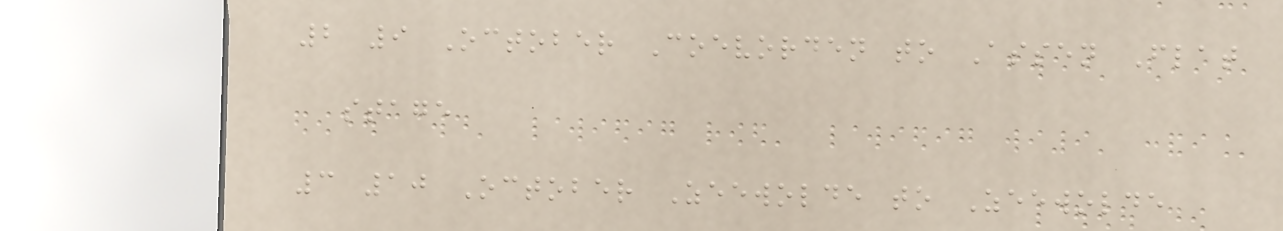2 9 October Coevorden to Assen Flat
stage
3 10 October Zeewolde to Zeewolde
